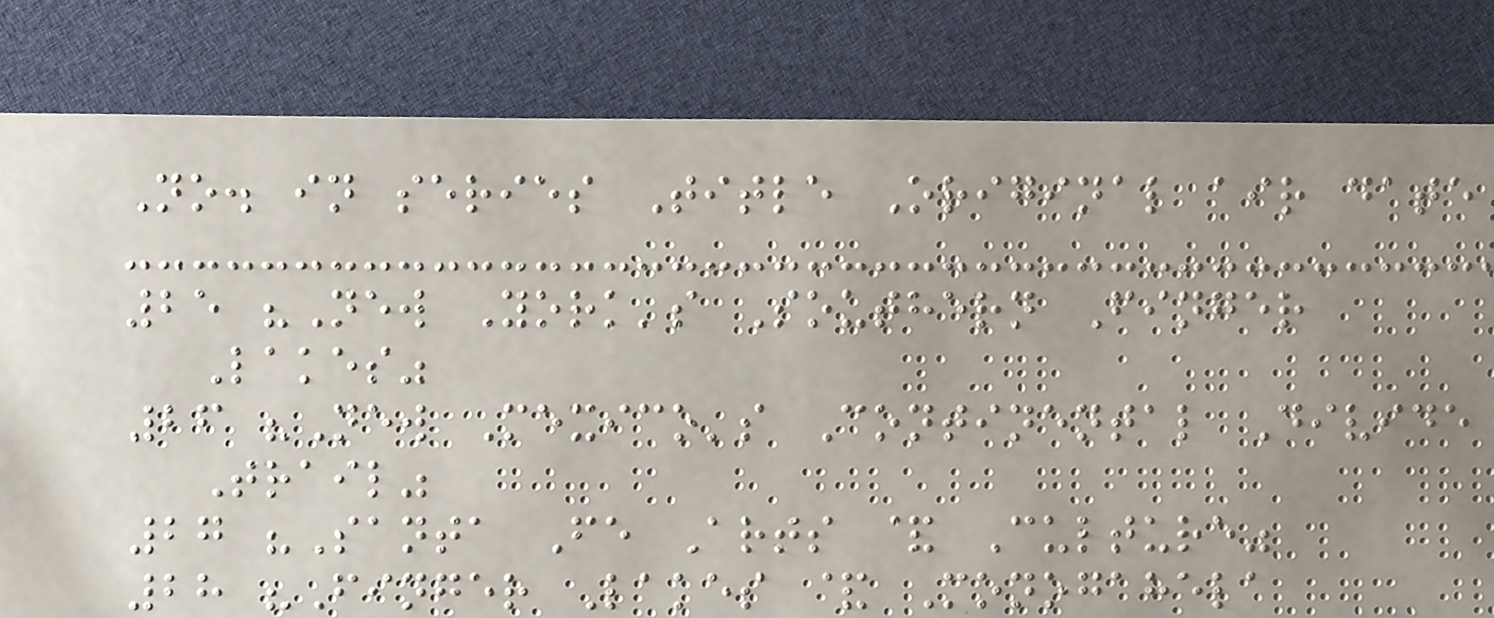No. in series Title Original air date
25 "New York's Southern Finger
Lakes"
26 "New Mexico's Continental Divide
Trail"
27 "Santa Fe Arts & Culture"
28 "Finger Lakes & Monogahela
